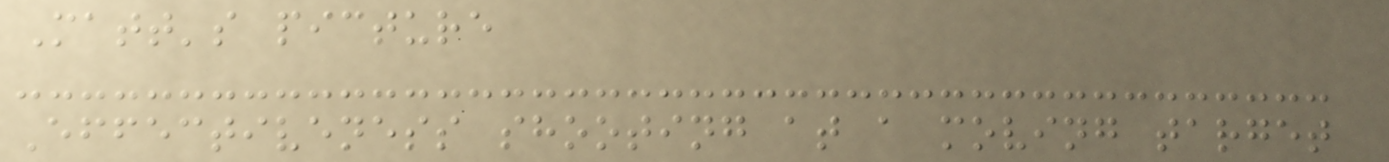Matt's picture
Effectiveness shooting at a moving target
